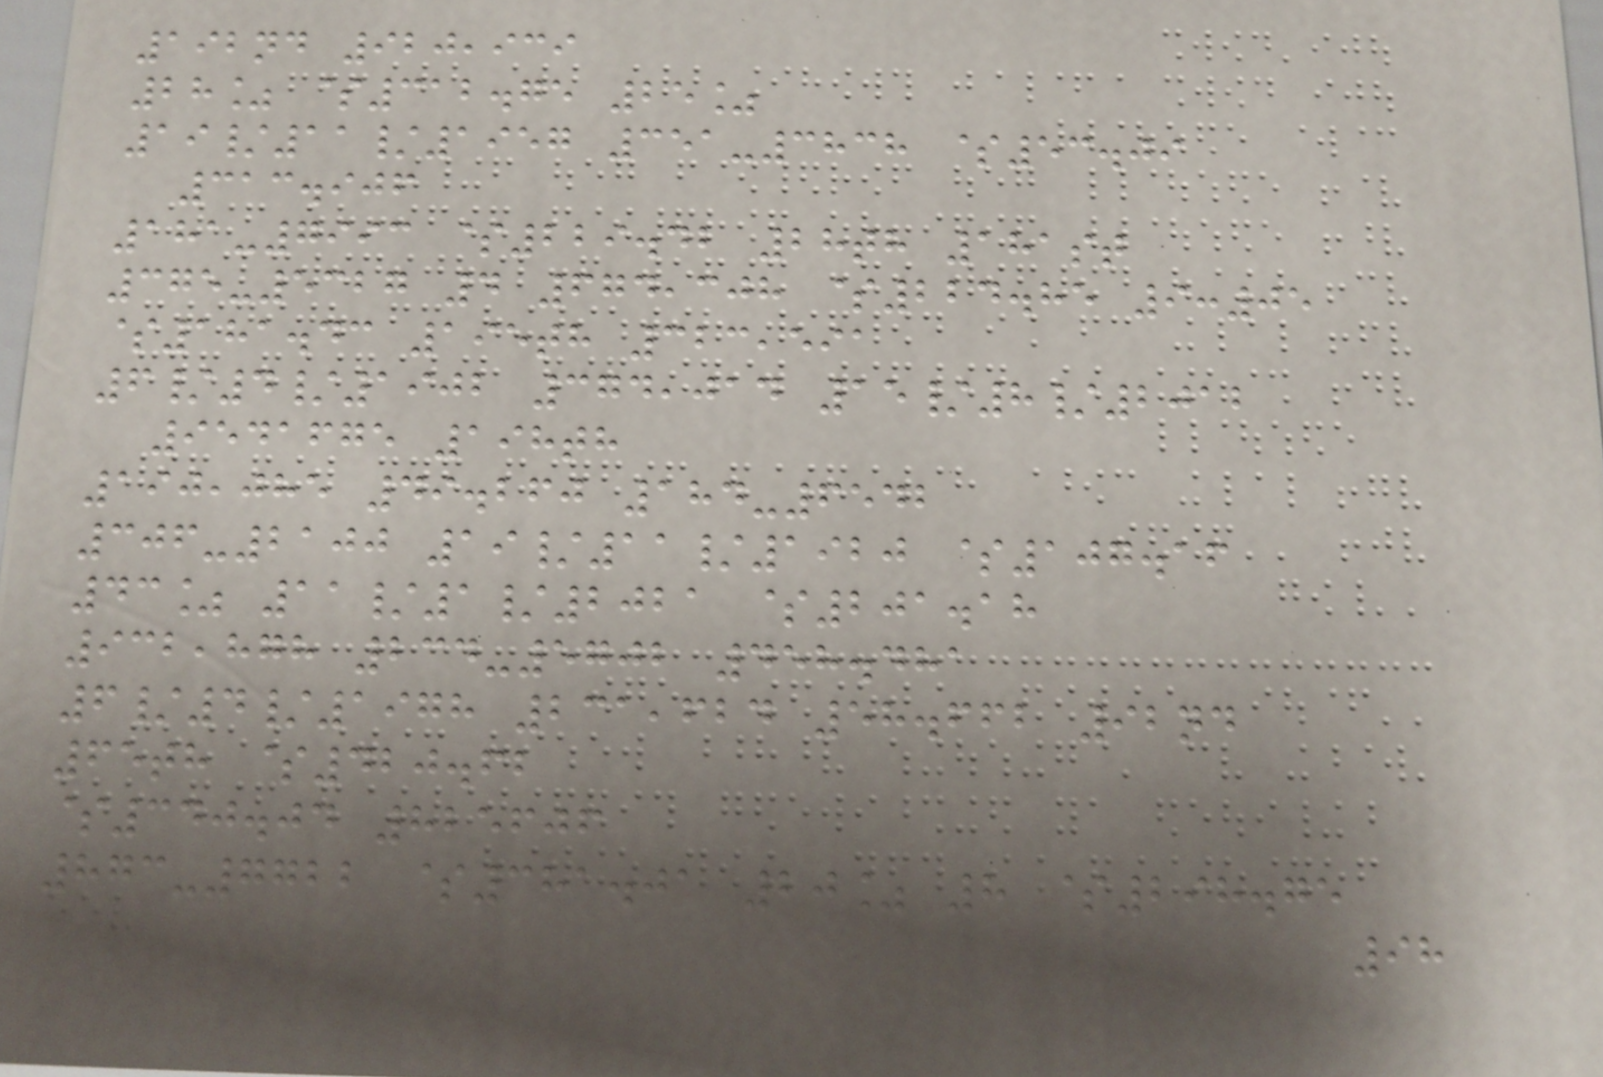192nd 920,939
28% $312.75 25%
19/11/1957 351-3838 $53.09
313.906
181-7993 $229.42 28th 181st
375-5327 4 674,308 $224.85 9:05
$181.43 195th 323,591
6/4/1902 374,014 15/8/2012
9541675 198th
190,085 49.260 184-6542
306-2100 19/11/1920 $107.16
43% 11/1/2021 $201.18
932,878 234-5702 458.481
6/4/1978 231,624 58.662 92nd
65th $420.62
$340.04 825606
873-7722 $381.01 20% 8 $298.75
98
